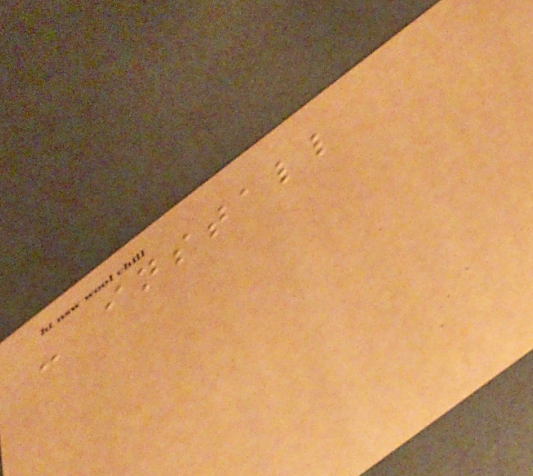- install
